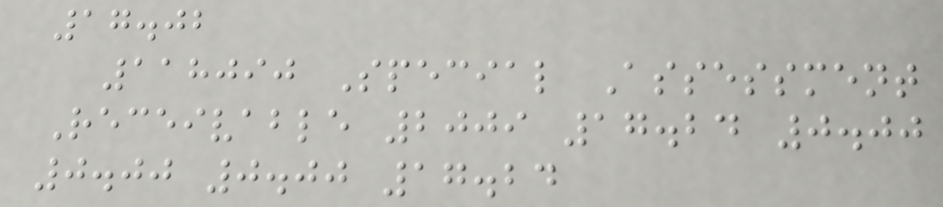17.02
118090 Special Assessment
Receivable 2009 17.24 0.00
0.00 0.00 17.24
